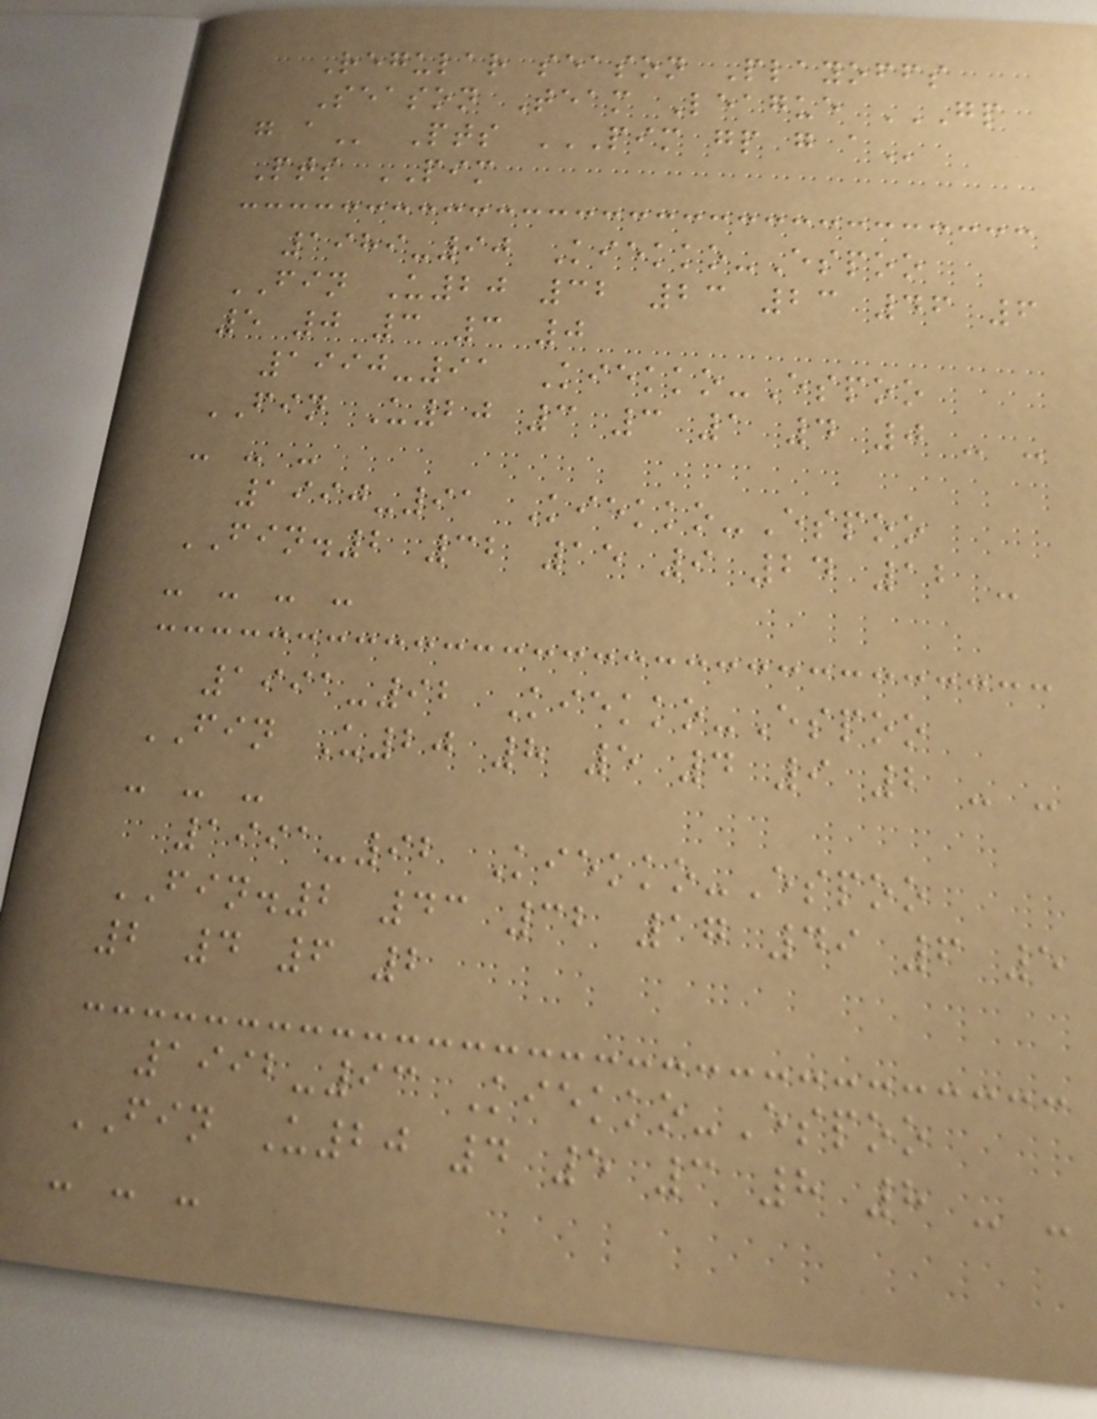Regular season Playoffs
Season Team League GP
G A Pts PIM GP G A
Pts PIM
1989-90 Kiekko-Espoo
FIN U20 32 23 23 46 6
5 0 3 3 0
1990-91 Kiekko-Espoo
FIN U20 3 3 1 4 0 - -
- - -
1990-91 Kiekko-Espoo
FIN.2 32 15 9 24 12 -
- - - -
1991-92 Kiekko-Espoo
FIN U20 8 5 4 9 2 - -
- - -
1991-92 Kiekko-Espoo
FIN.2 43 32 17 49 6 5
2 4 6 2
1992-93 Kiekko-Espoo
FIN U20 4 5 3 8 8 - -
- - -
